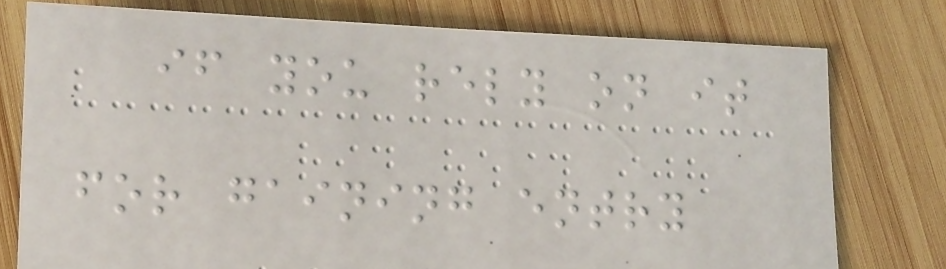if you rely on it
for gaining entry
